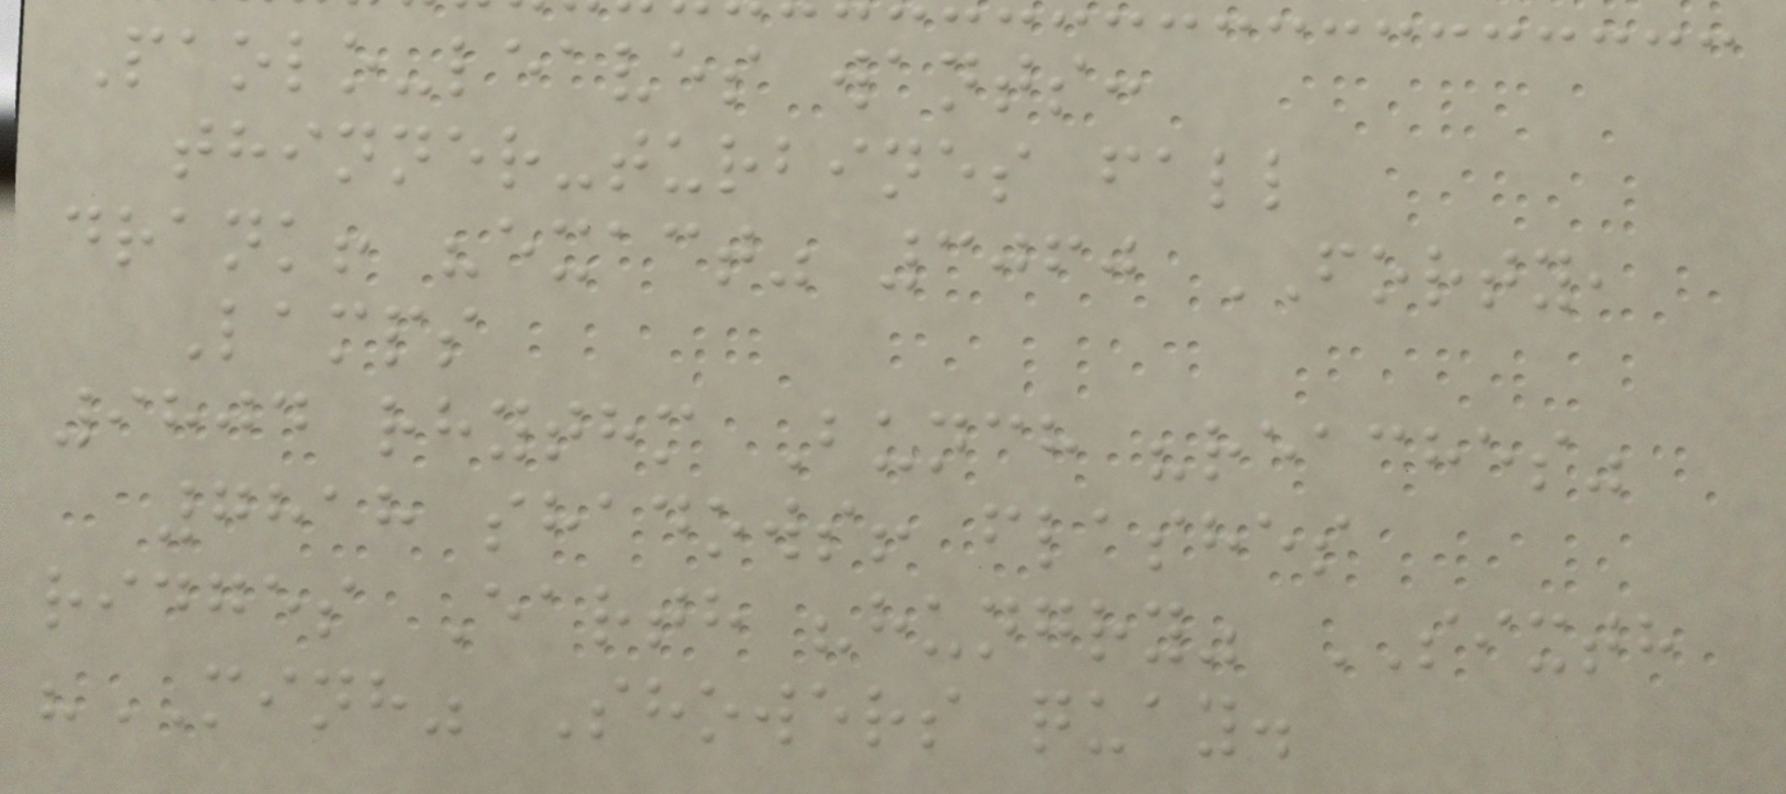Paolo-leaves wants:
thinner-turbines fall
drank! "exact" 3060 FORTY,
Lamps
9804 rhythm Bunch "reaches"
7818 shadows! flashes
ridges Earth "hungry" SIXTH
"MINH" Showers quay.
